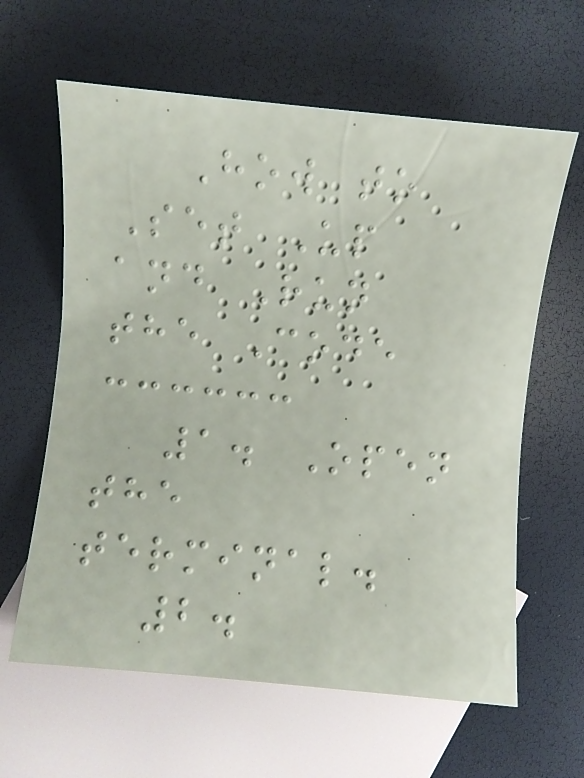How to
Set Up
and Run
the Code
1. Open
the
terminal.
2.
